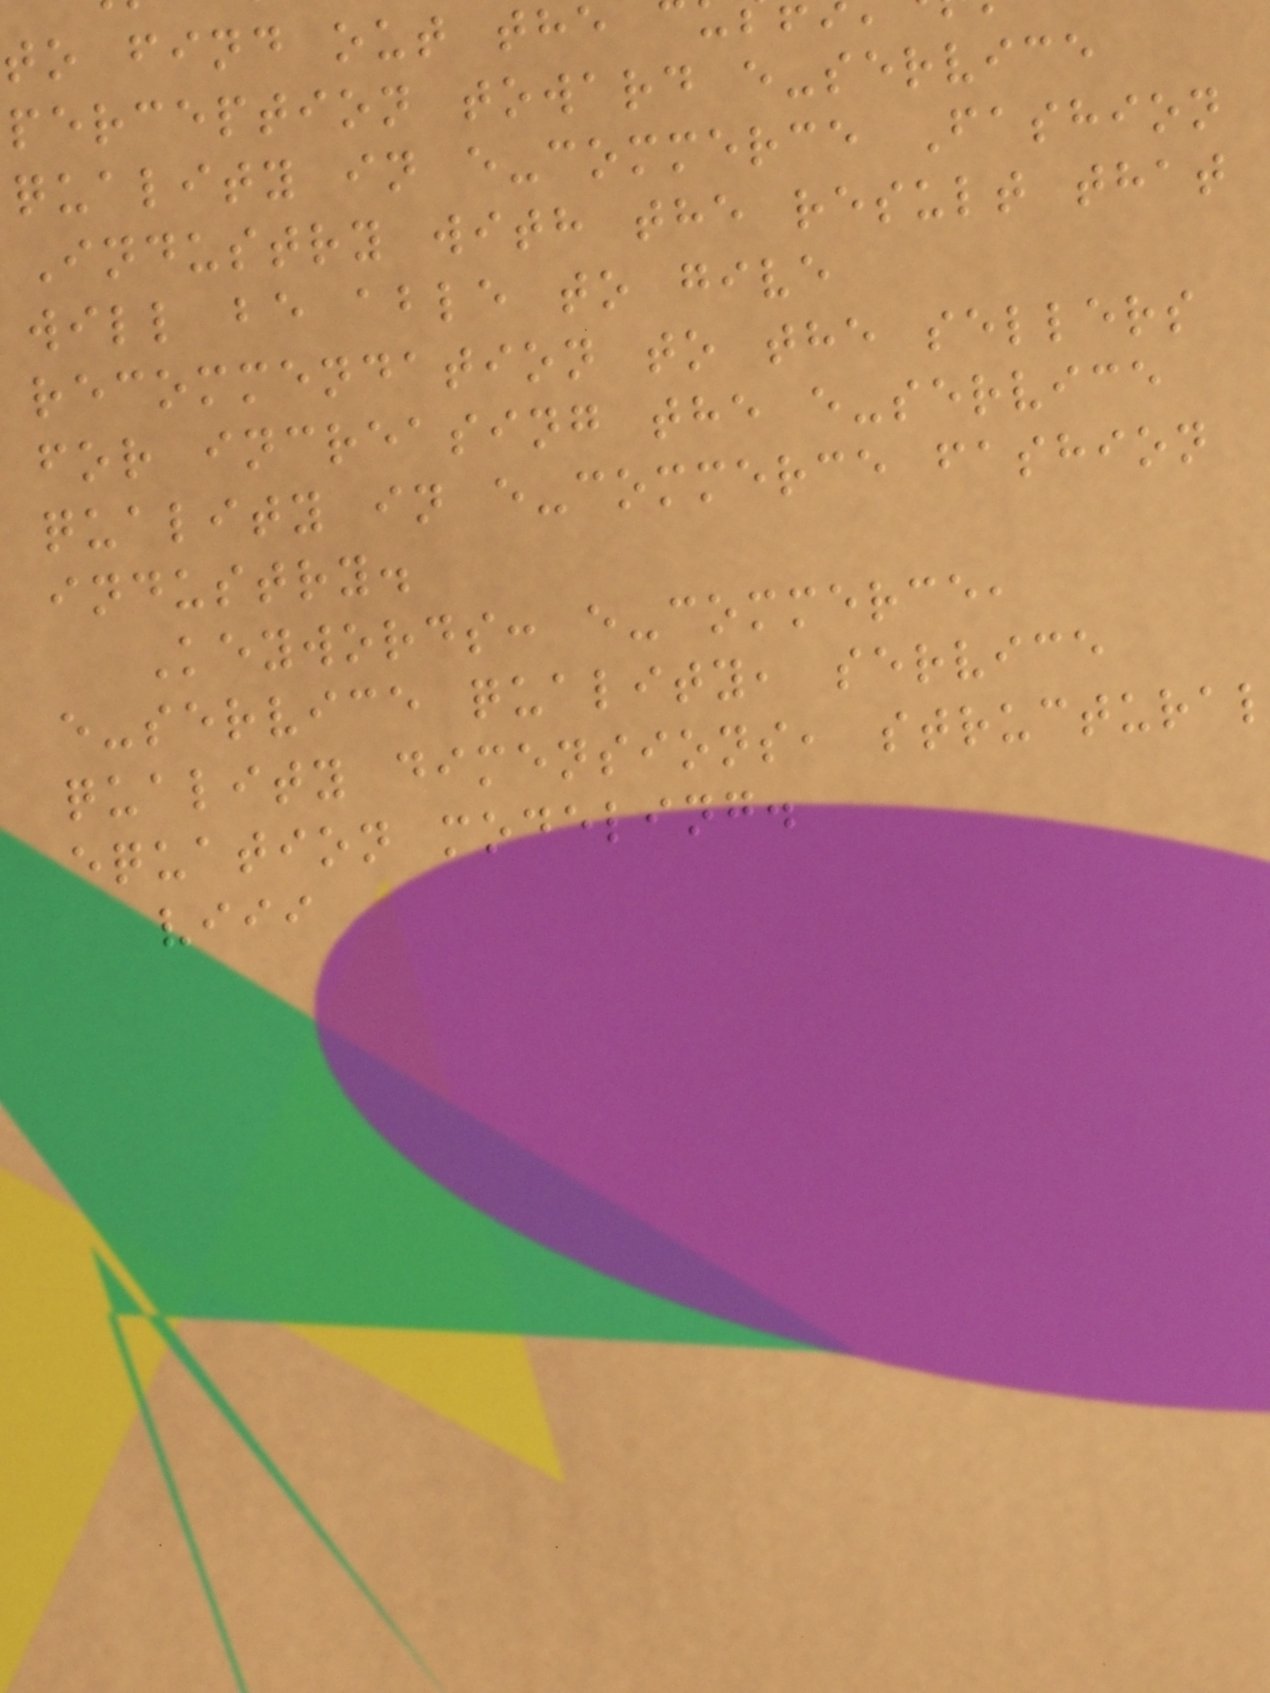to find out the
perception toward e-service
quality in e-commerce Fashion
Industry with the result that
will be able to give
recommendation to the sellers
for increasing the e-service
quality in e-commerce fashion
industry.
Keywords: e-commerce,
e-service quality, service
quality dimensions, structural
equation modeling.
viii
